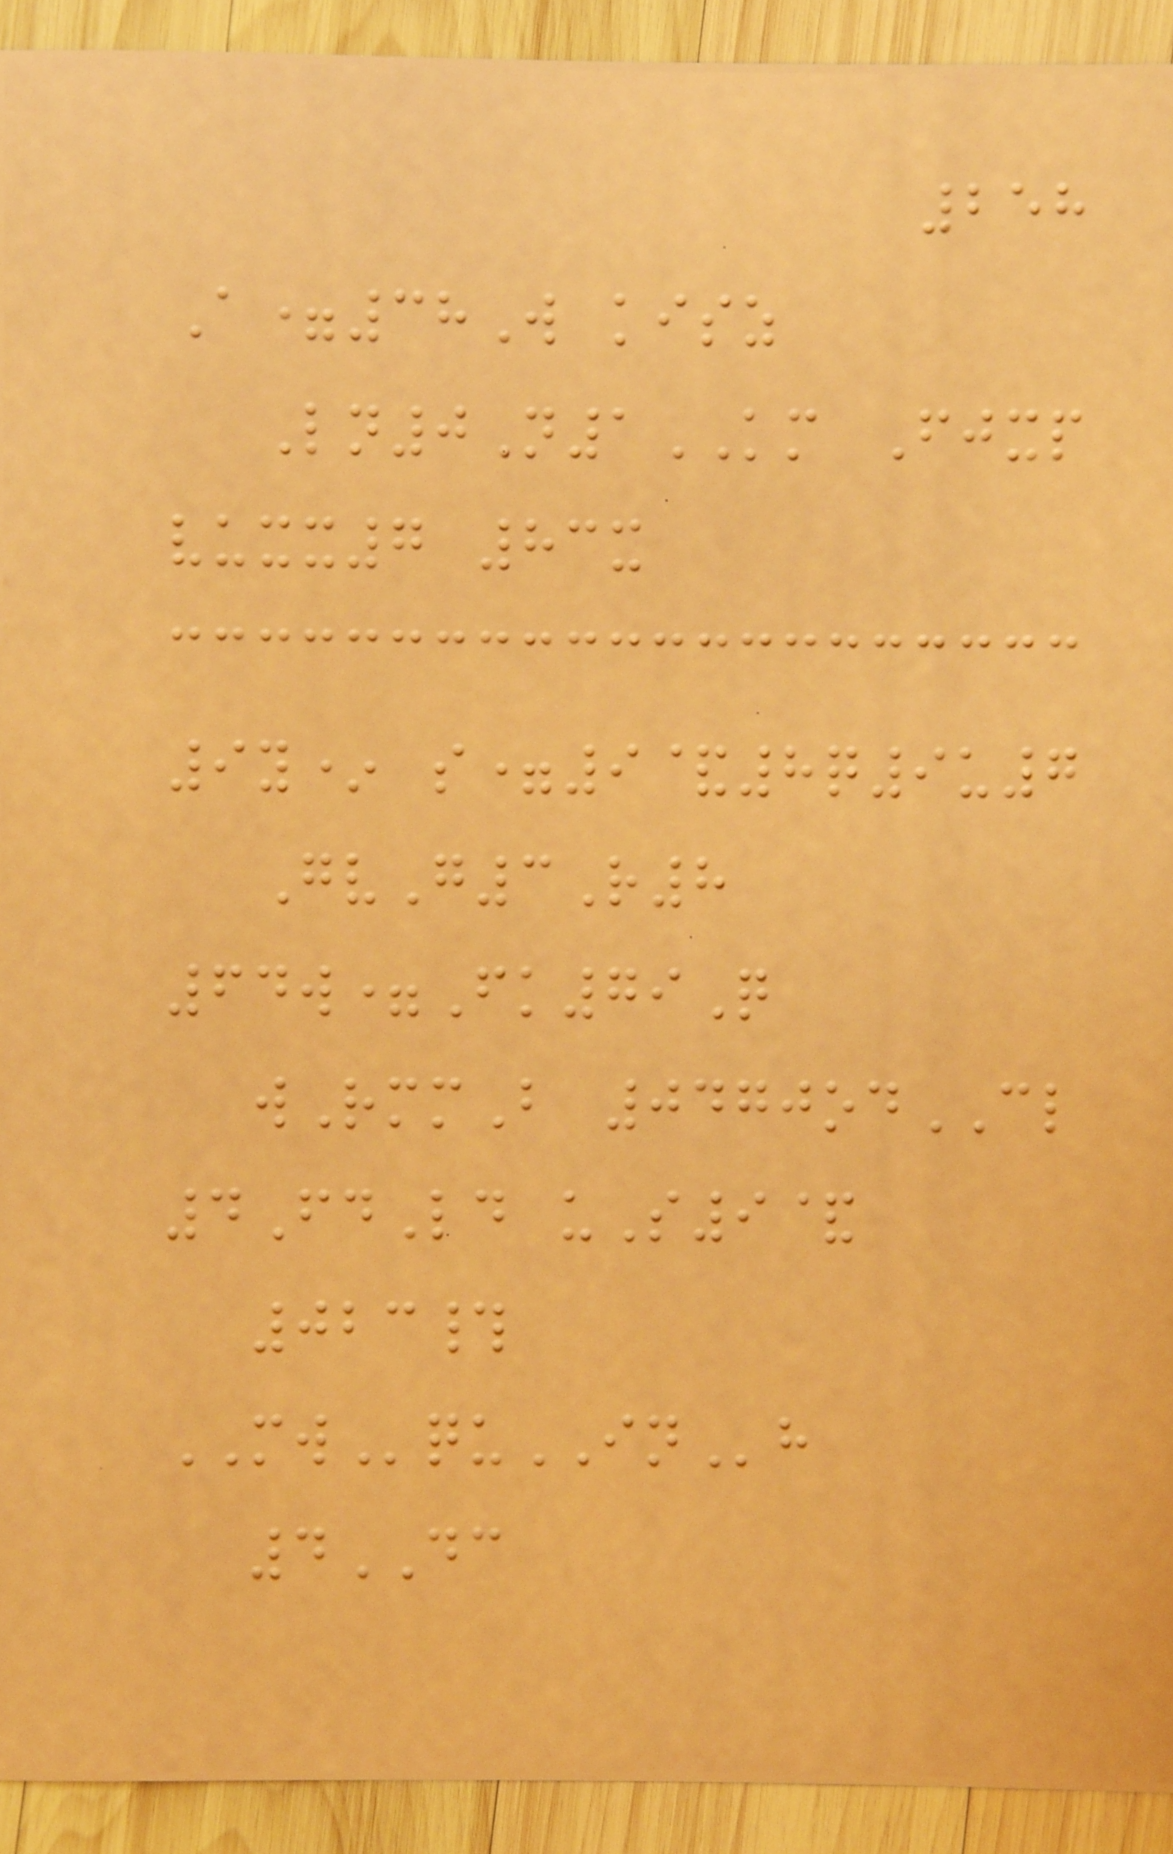258
A=38W kisz
Ln0N1KM Fjxp
vuxx7 83x
9y* s=9&8q9u7
GvG3R8
64w=Fk79Q
wRmmB 0470odCL
4FdLd uS9&
023#
MWquINh
4DC
